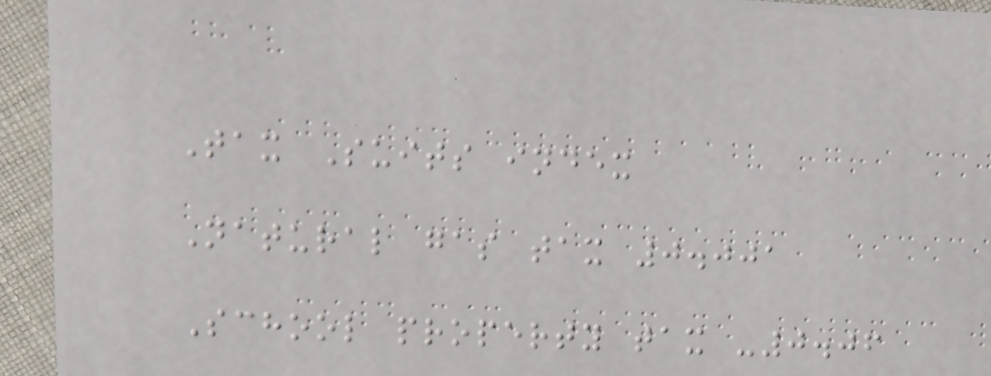Tax Suits index
Natural gas tax 0.001
School property tax -0.06
